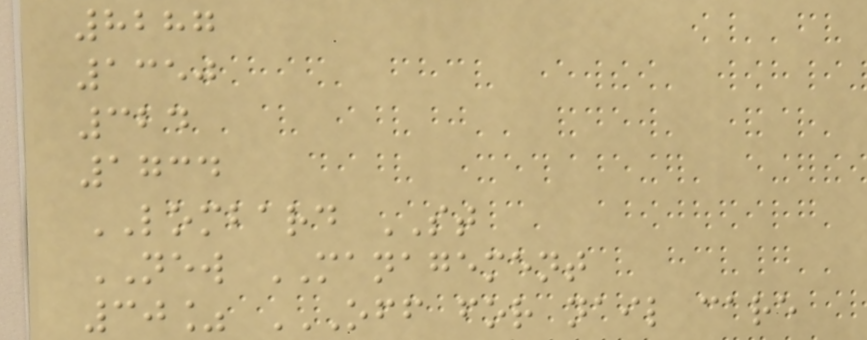8287
1350
324
1734
LOMBARD ST
NEW MANAGEMENT
30% OFF FOR NAIL CARE
